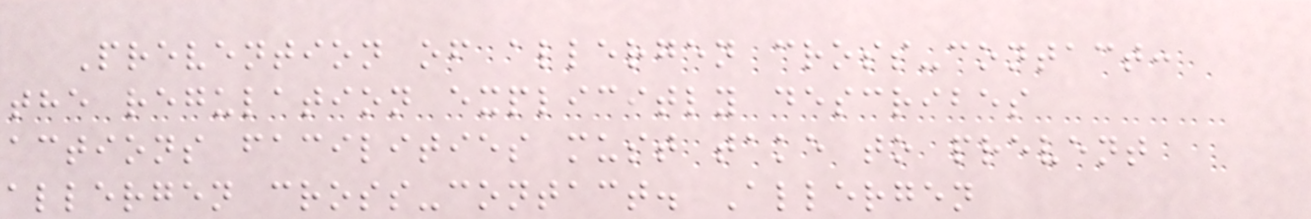Prevention of allergen cross-contact:
the regulation explicitly describes
actions facilities must take to prevent
allergen cross-contact. Allergen
